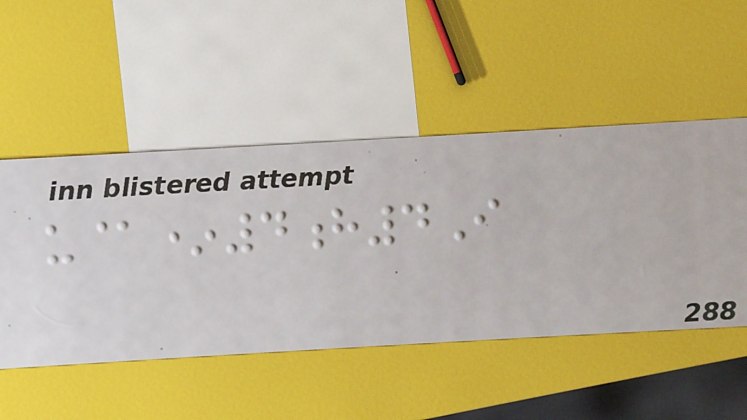u@*4h4I
